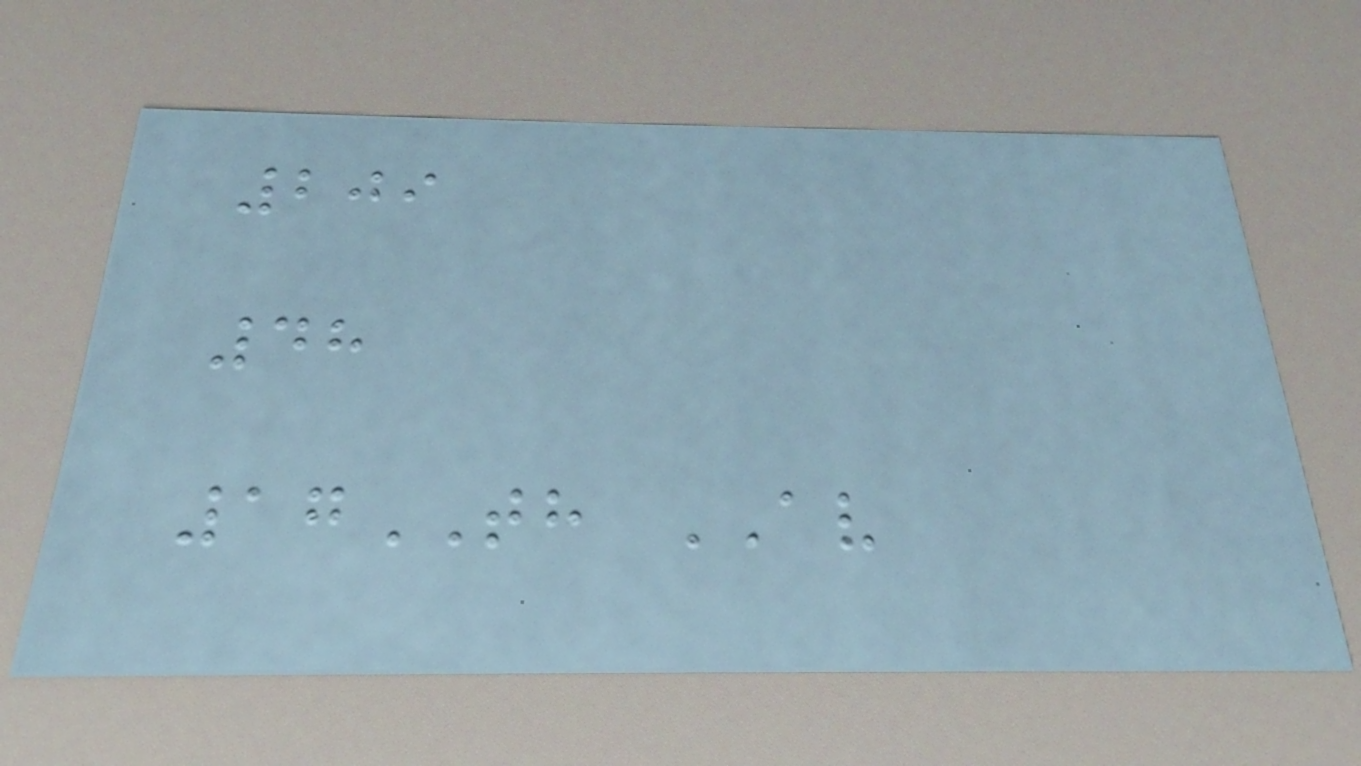209
48
17TH AV
